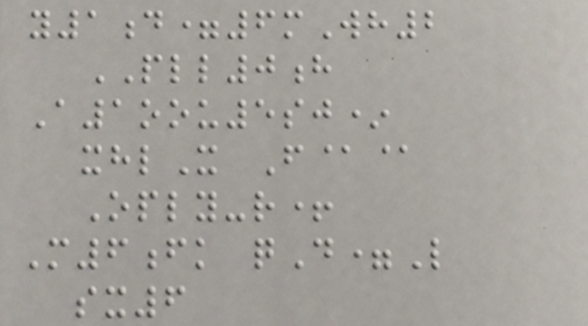y1d=6mWh2
PLL0h
A1oou5sj*
xhlX F@@
Oply-r+
M6fk qD=L
sx6
